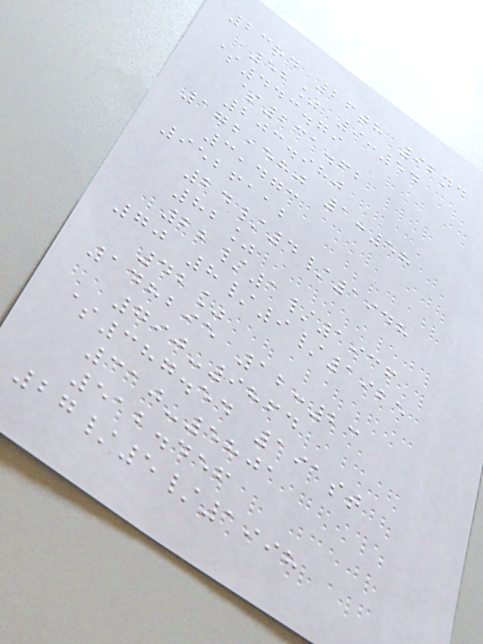23rd 26th 92nd
52% 9:54
$443.79
$231.62
203.980
172,580 1:58
3,473
9526112
24/4/1948
82%
22/1/1936
70 8/9/1925
42%
148295 12:23
790-9864
$387.54 191st
310-5801
512.456
27/5/1998
